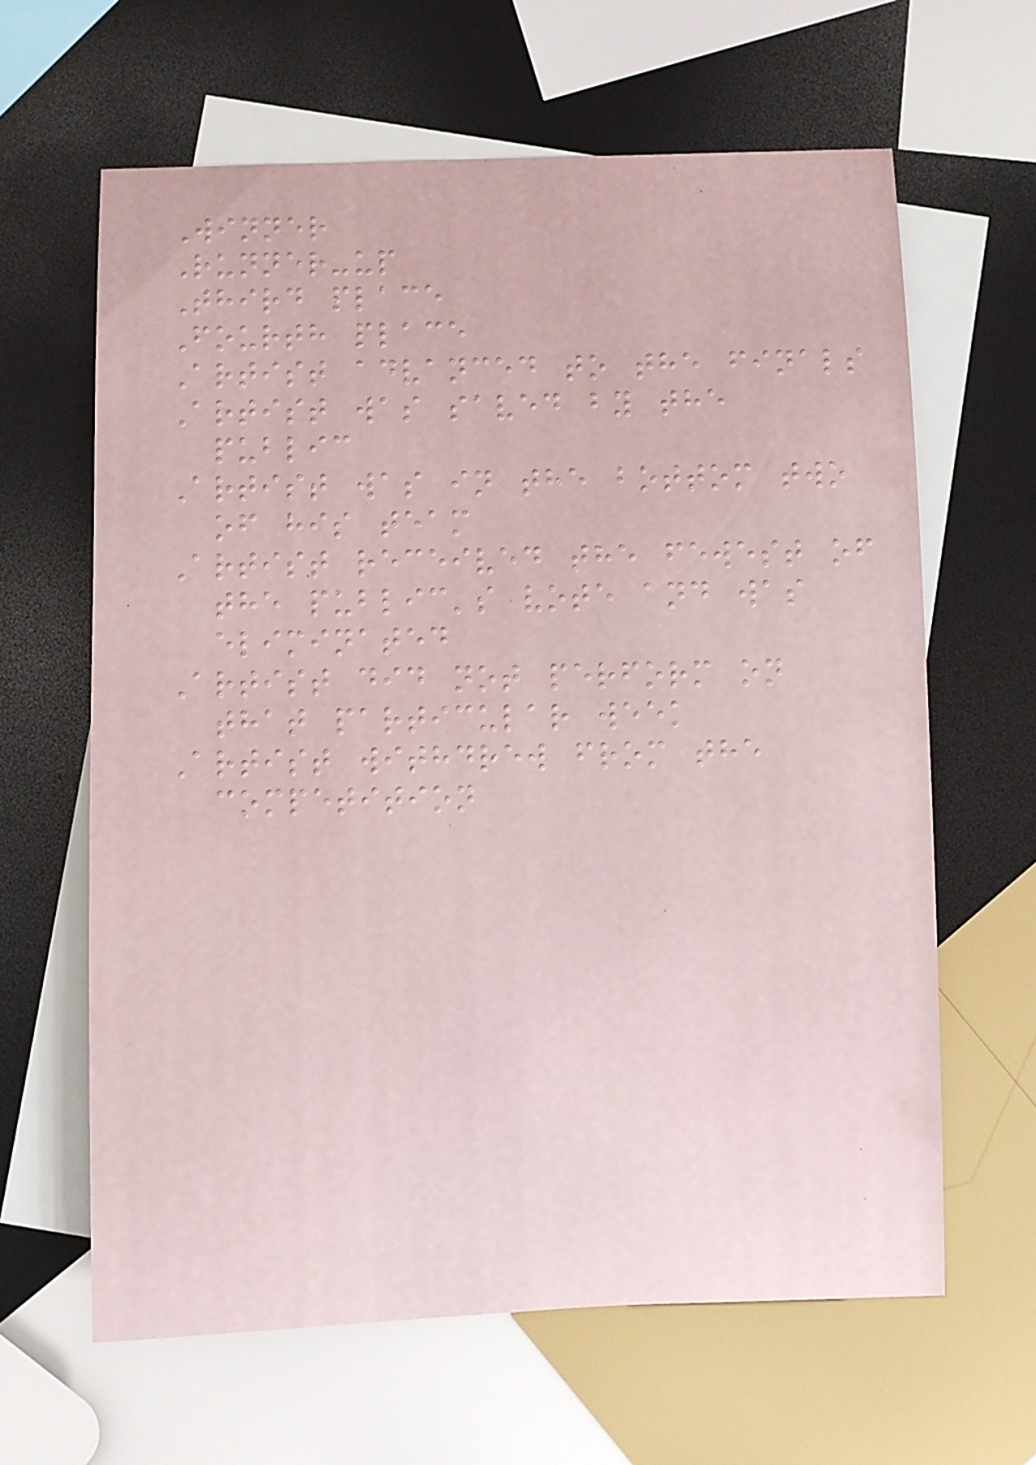Winner
Runner-up
Third place
Fourth place
Artist advanced to the finals
Artist was saved by the
public
Artist was in the bottom two
of his team
Artist received the fewest of
the public's vote and was
eliminated
Artist did not perform on
that particular week
Artist withdrew from the
competition
